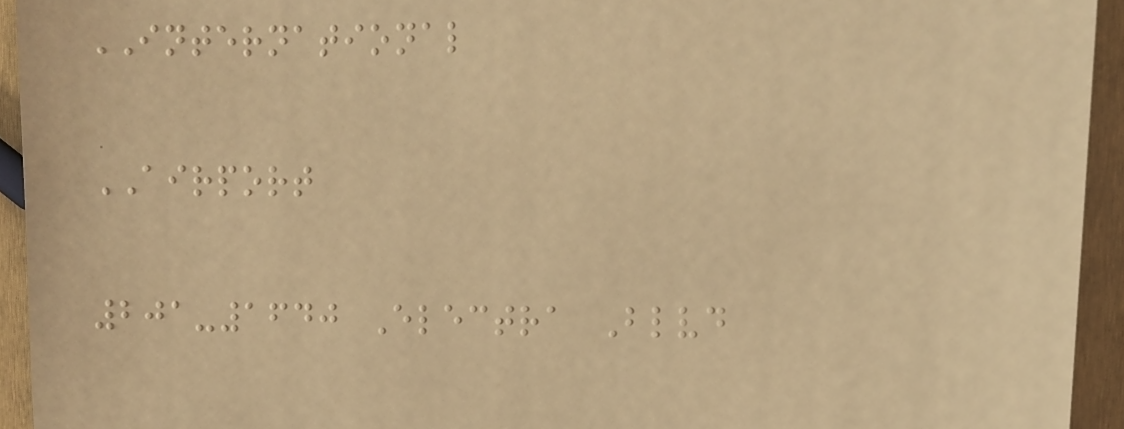INTERNATIONAL
AIRPORT
201-1640 Electra Blvd
